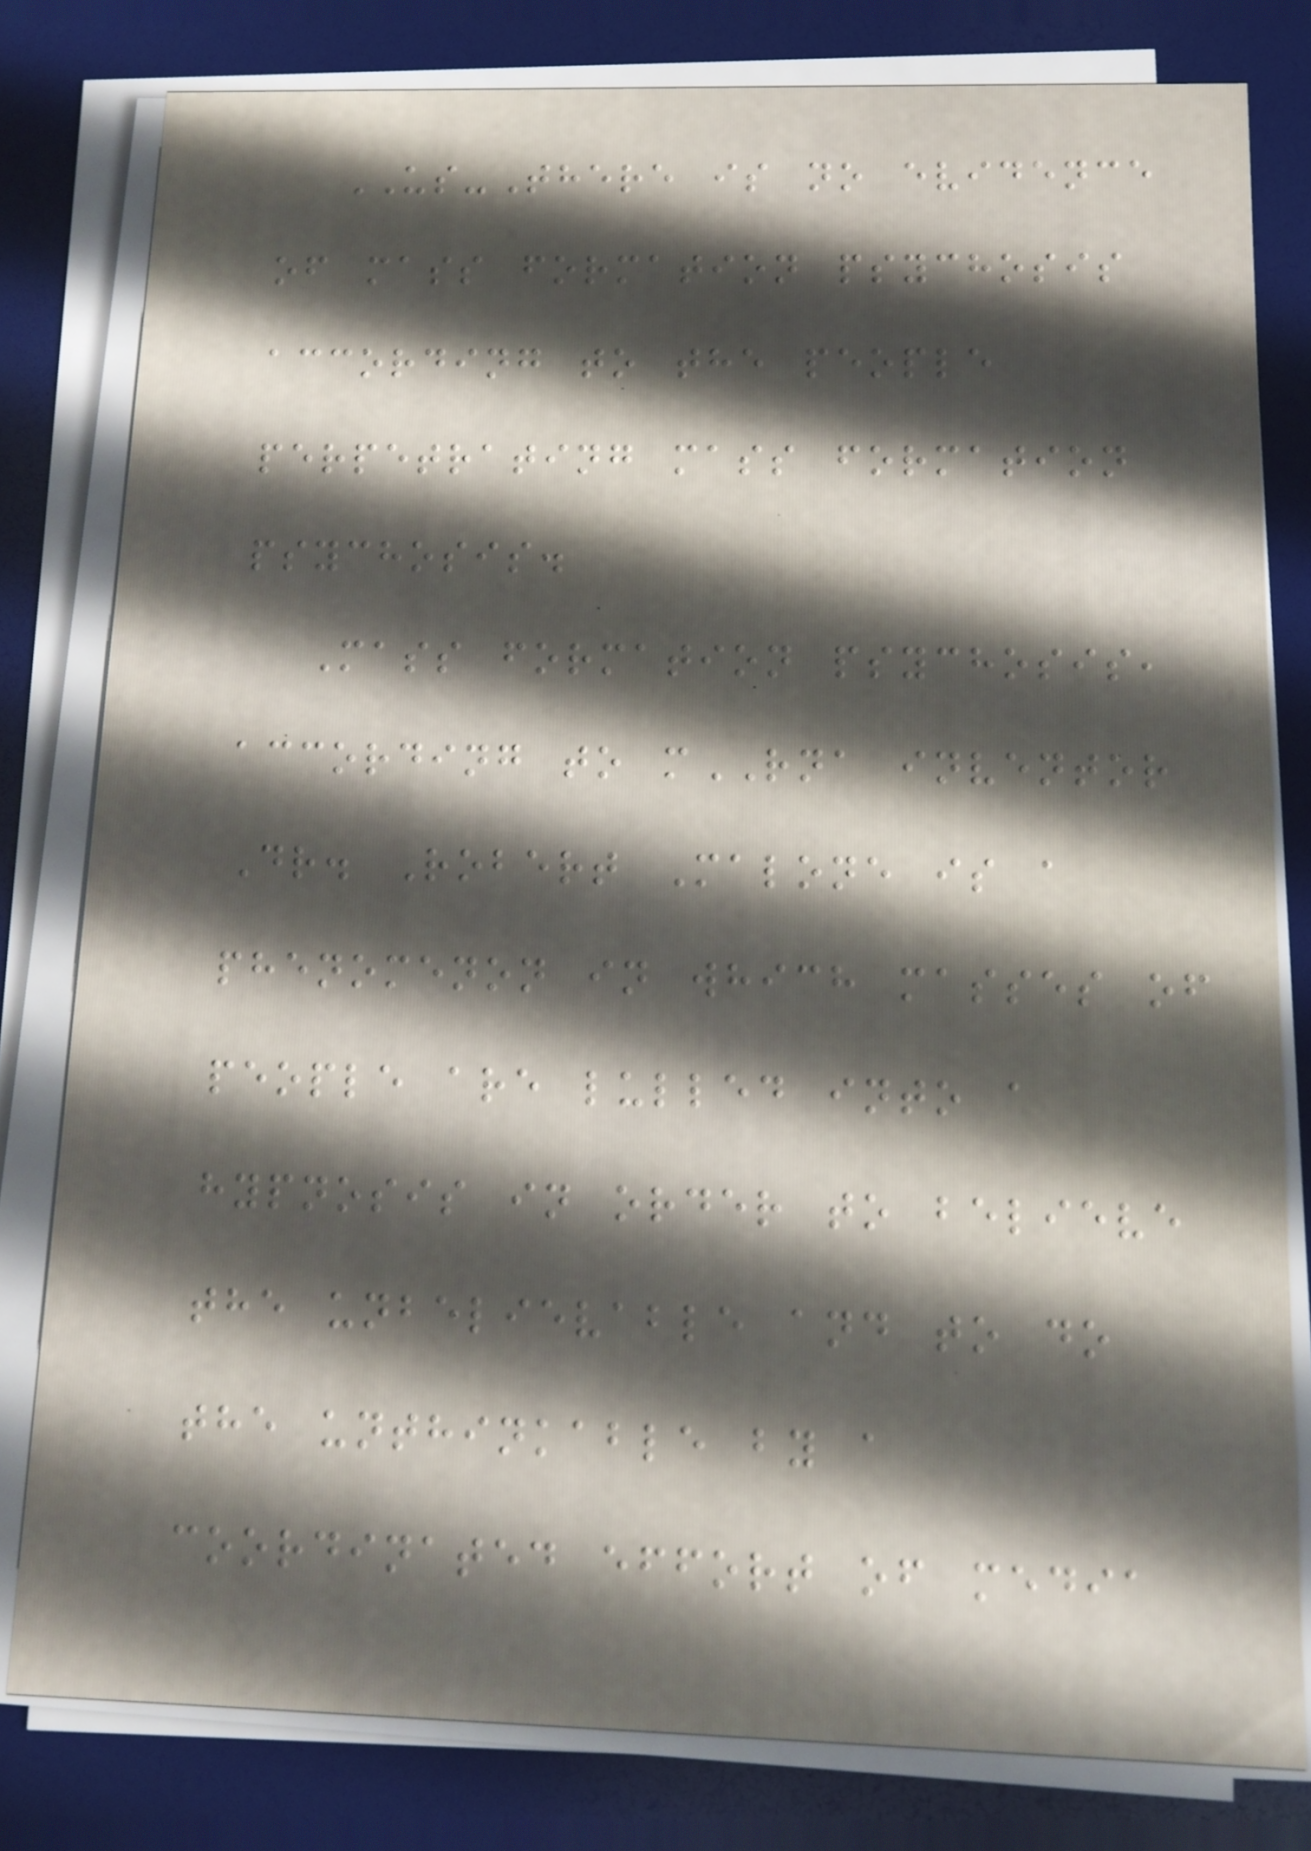US-There is no evidence
of mass formation psychosis
according to the people
perpetrating mass formation
psychosis.
Mass formation psychosis,
according to mRNA inventor
Dr. Robert Malone is a
phenomenon in which masses of
people are lulled into a
hypnosis in order to believe
the unbelievable and to do
the unthinkable by a
coordinated effort of media
